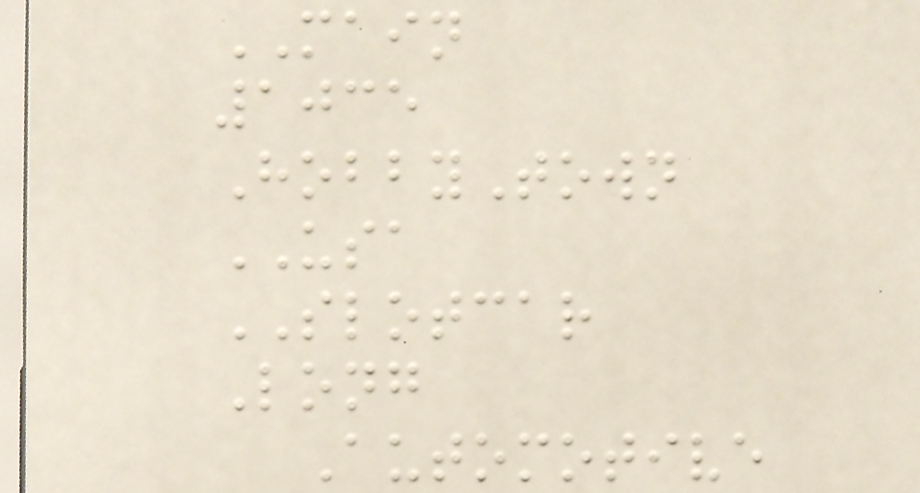MAIN
1035
HobbyTown
USA
SLOTCAR
Long
Automotive
